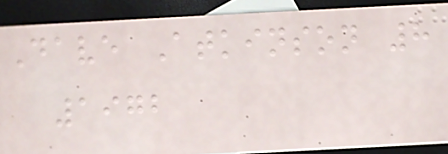Dave Atkinson 8
1972
